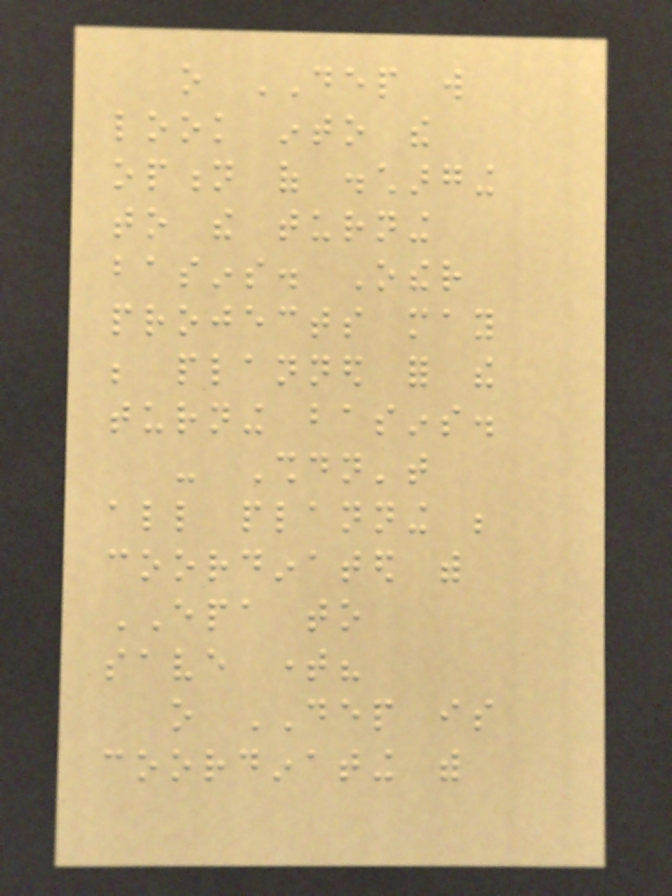o DEP will
look into the
option of discharging
to the turning
basins. Other
projects may
be planned for the
turning basins.
- Shouldn't
all planning be
coordinated with
EPA to
save time?
o DEP is
coordinating with
